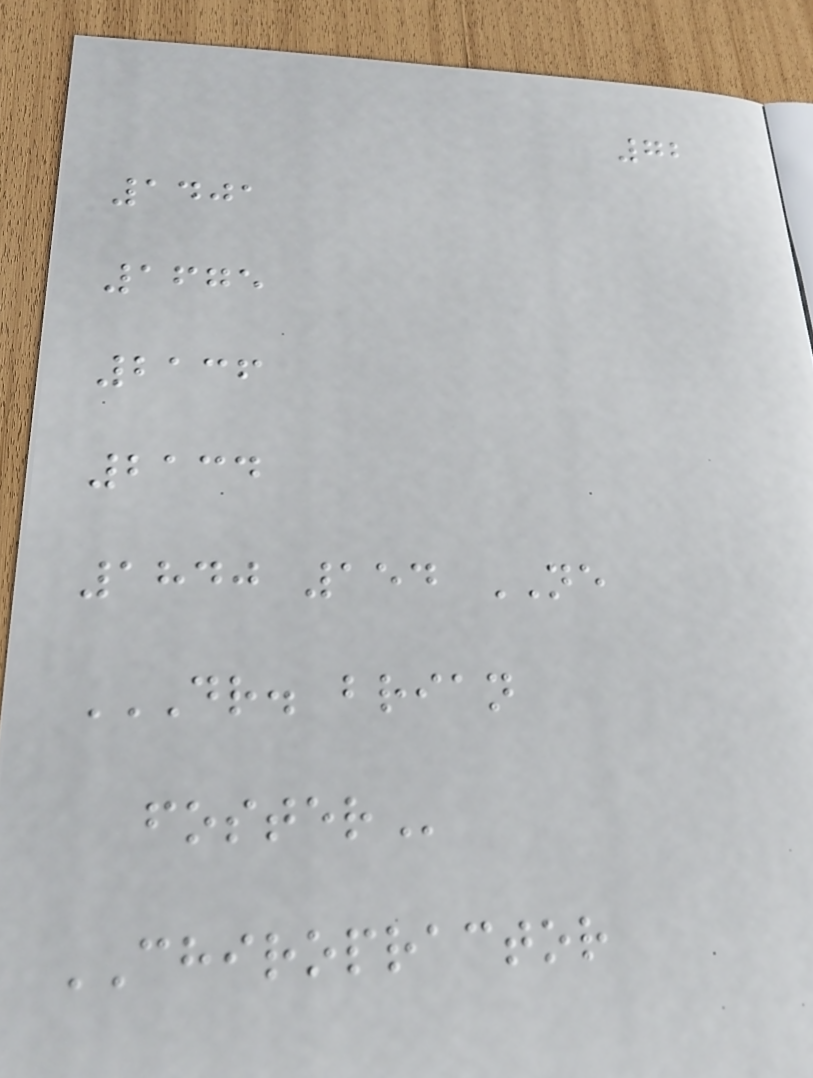72
1401
1675
2136
2134
1840 154 NE
DR. BRIAN
FOSTER
CHIROPRACTOR
